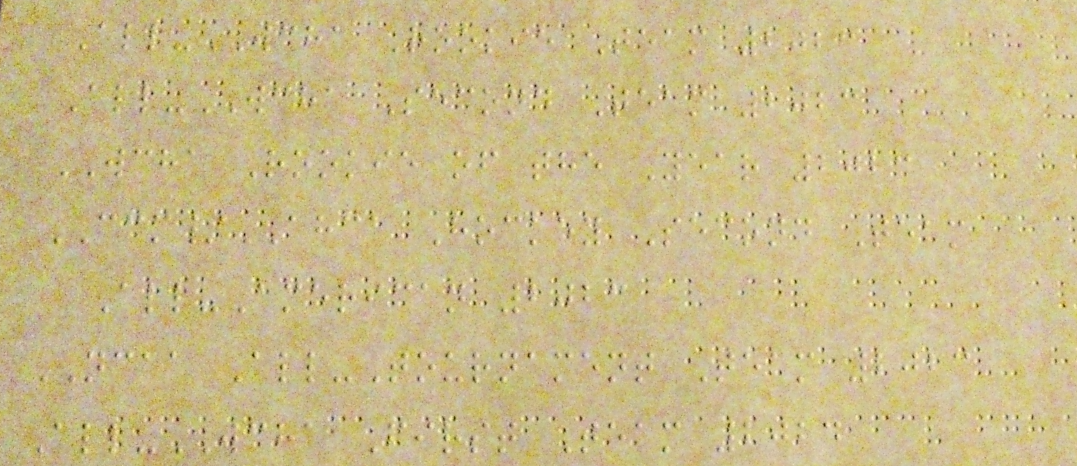All-WCHA Rookie Team 2023
All-WCHA Second Team 2023
WCHA Rookie of the Year 2023
CCM/AHCA Hockey Second Team
All-American 2023
NCAA All-Tournament Team 2023
All-WCHA First Team 2024
